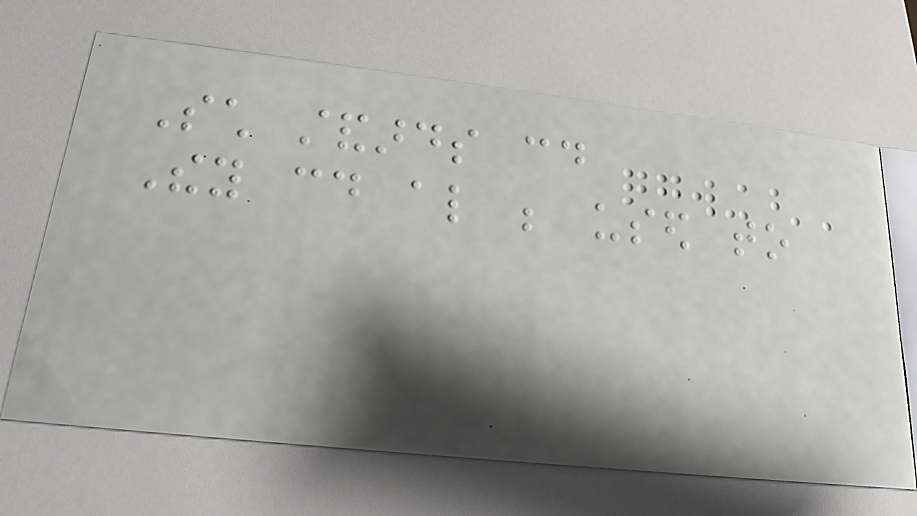Such standards could
They could also be used to
